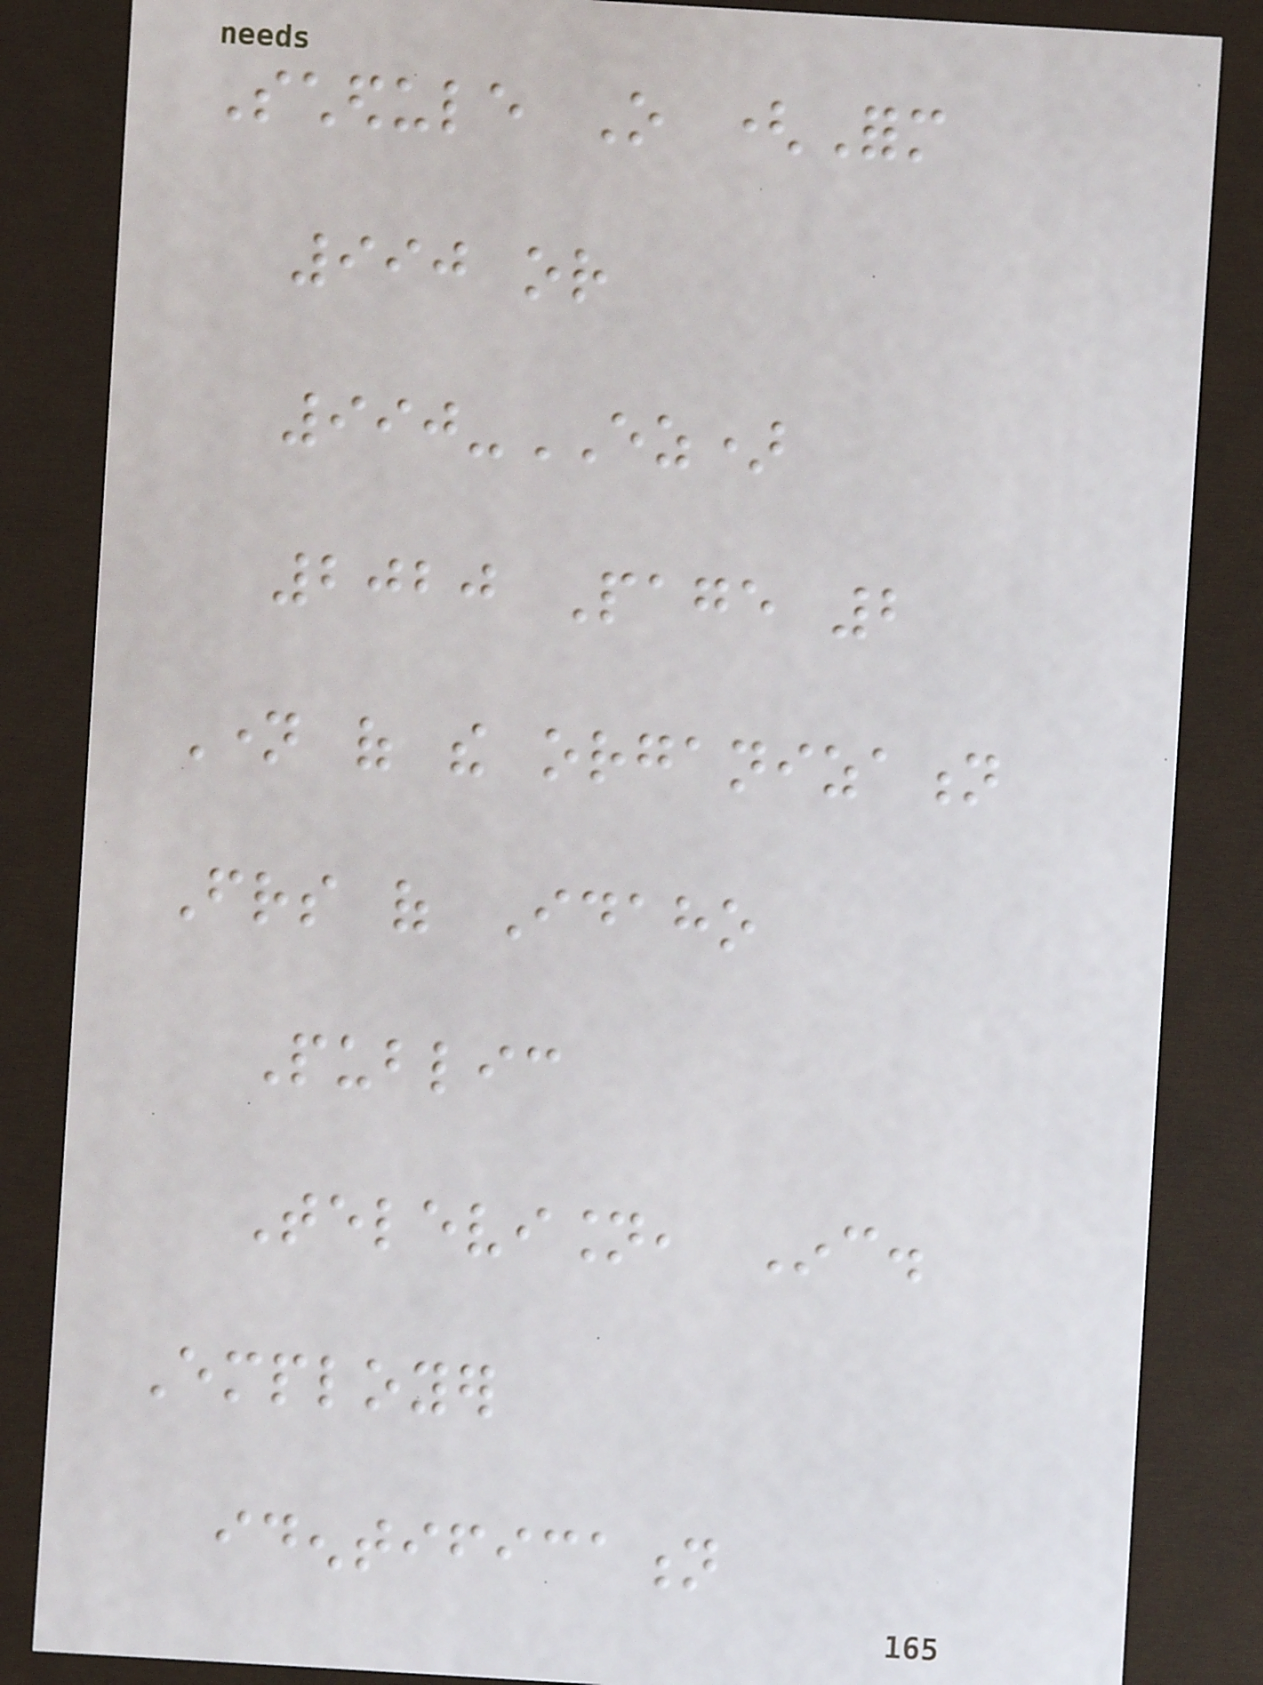Schedule O (Form
990 or
990-EZ)
2020 Page 2
Name of the organization
Friends of Idaho
Public
Television, Inc.
Employer
identification
